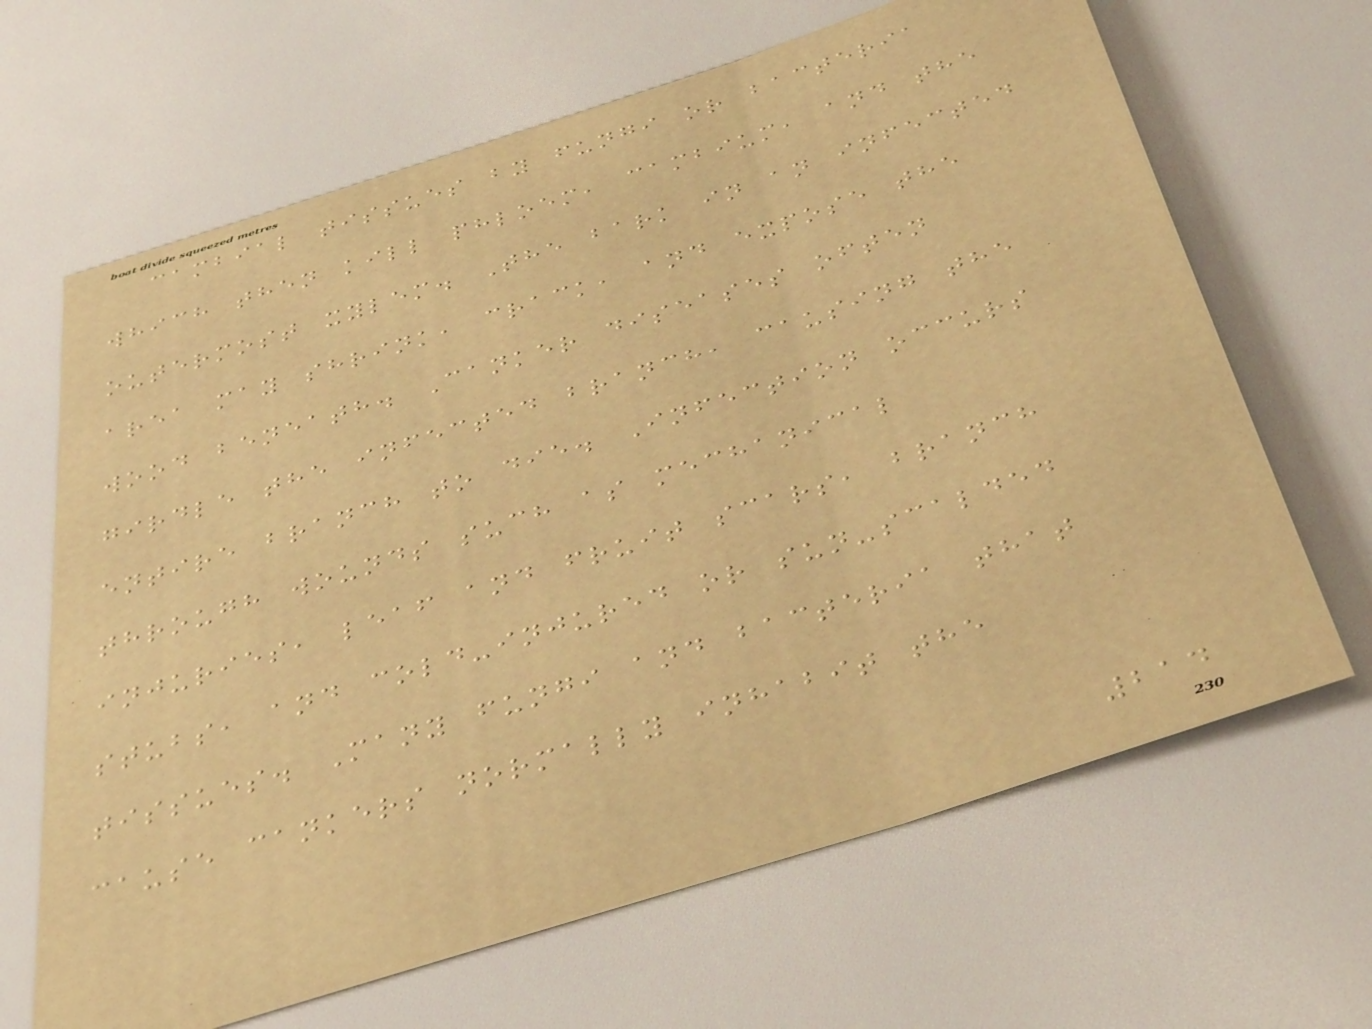cambial tissues by fungi or bacteria
which then kill phloem, cambium, and the
outermost xylem. The bark in an infected
area may shrink, crack, and expose the
wood beneath. Canker diseases often
girdle the infected branch, causing the
entire branch to die. Infection occurs
through wounds such as mechanical
injuries, leaf and fruit scars, branch
stubs, and cold-injured or sun-scalded
tissues. Many fungi and bacteria that
cause cankers normally inhabit the
214
